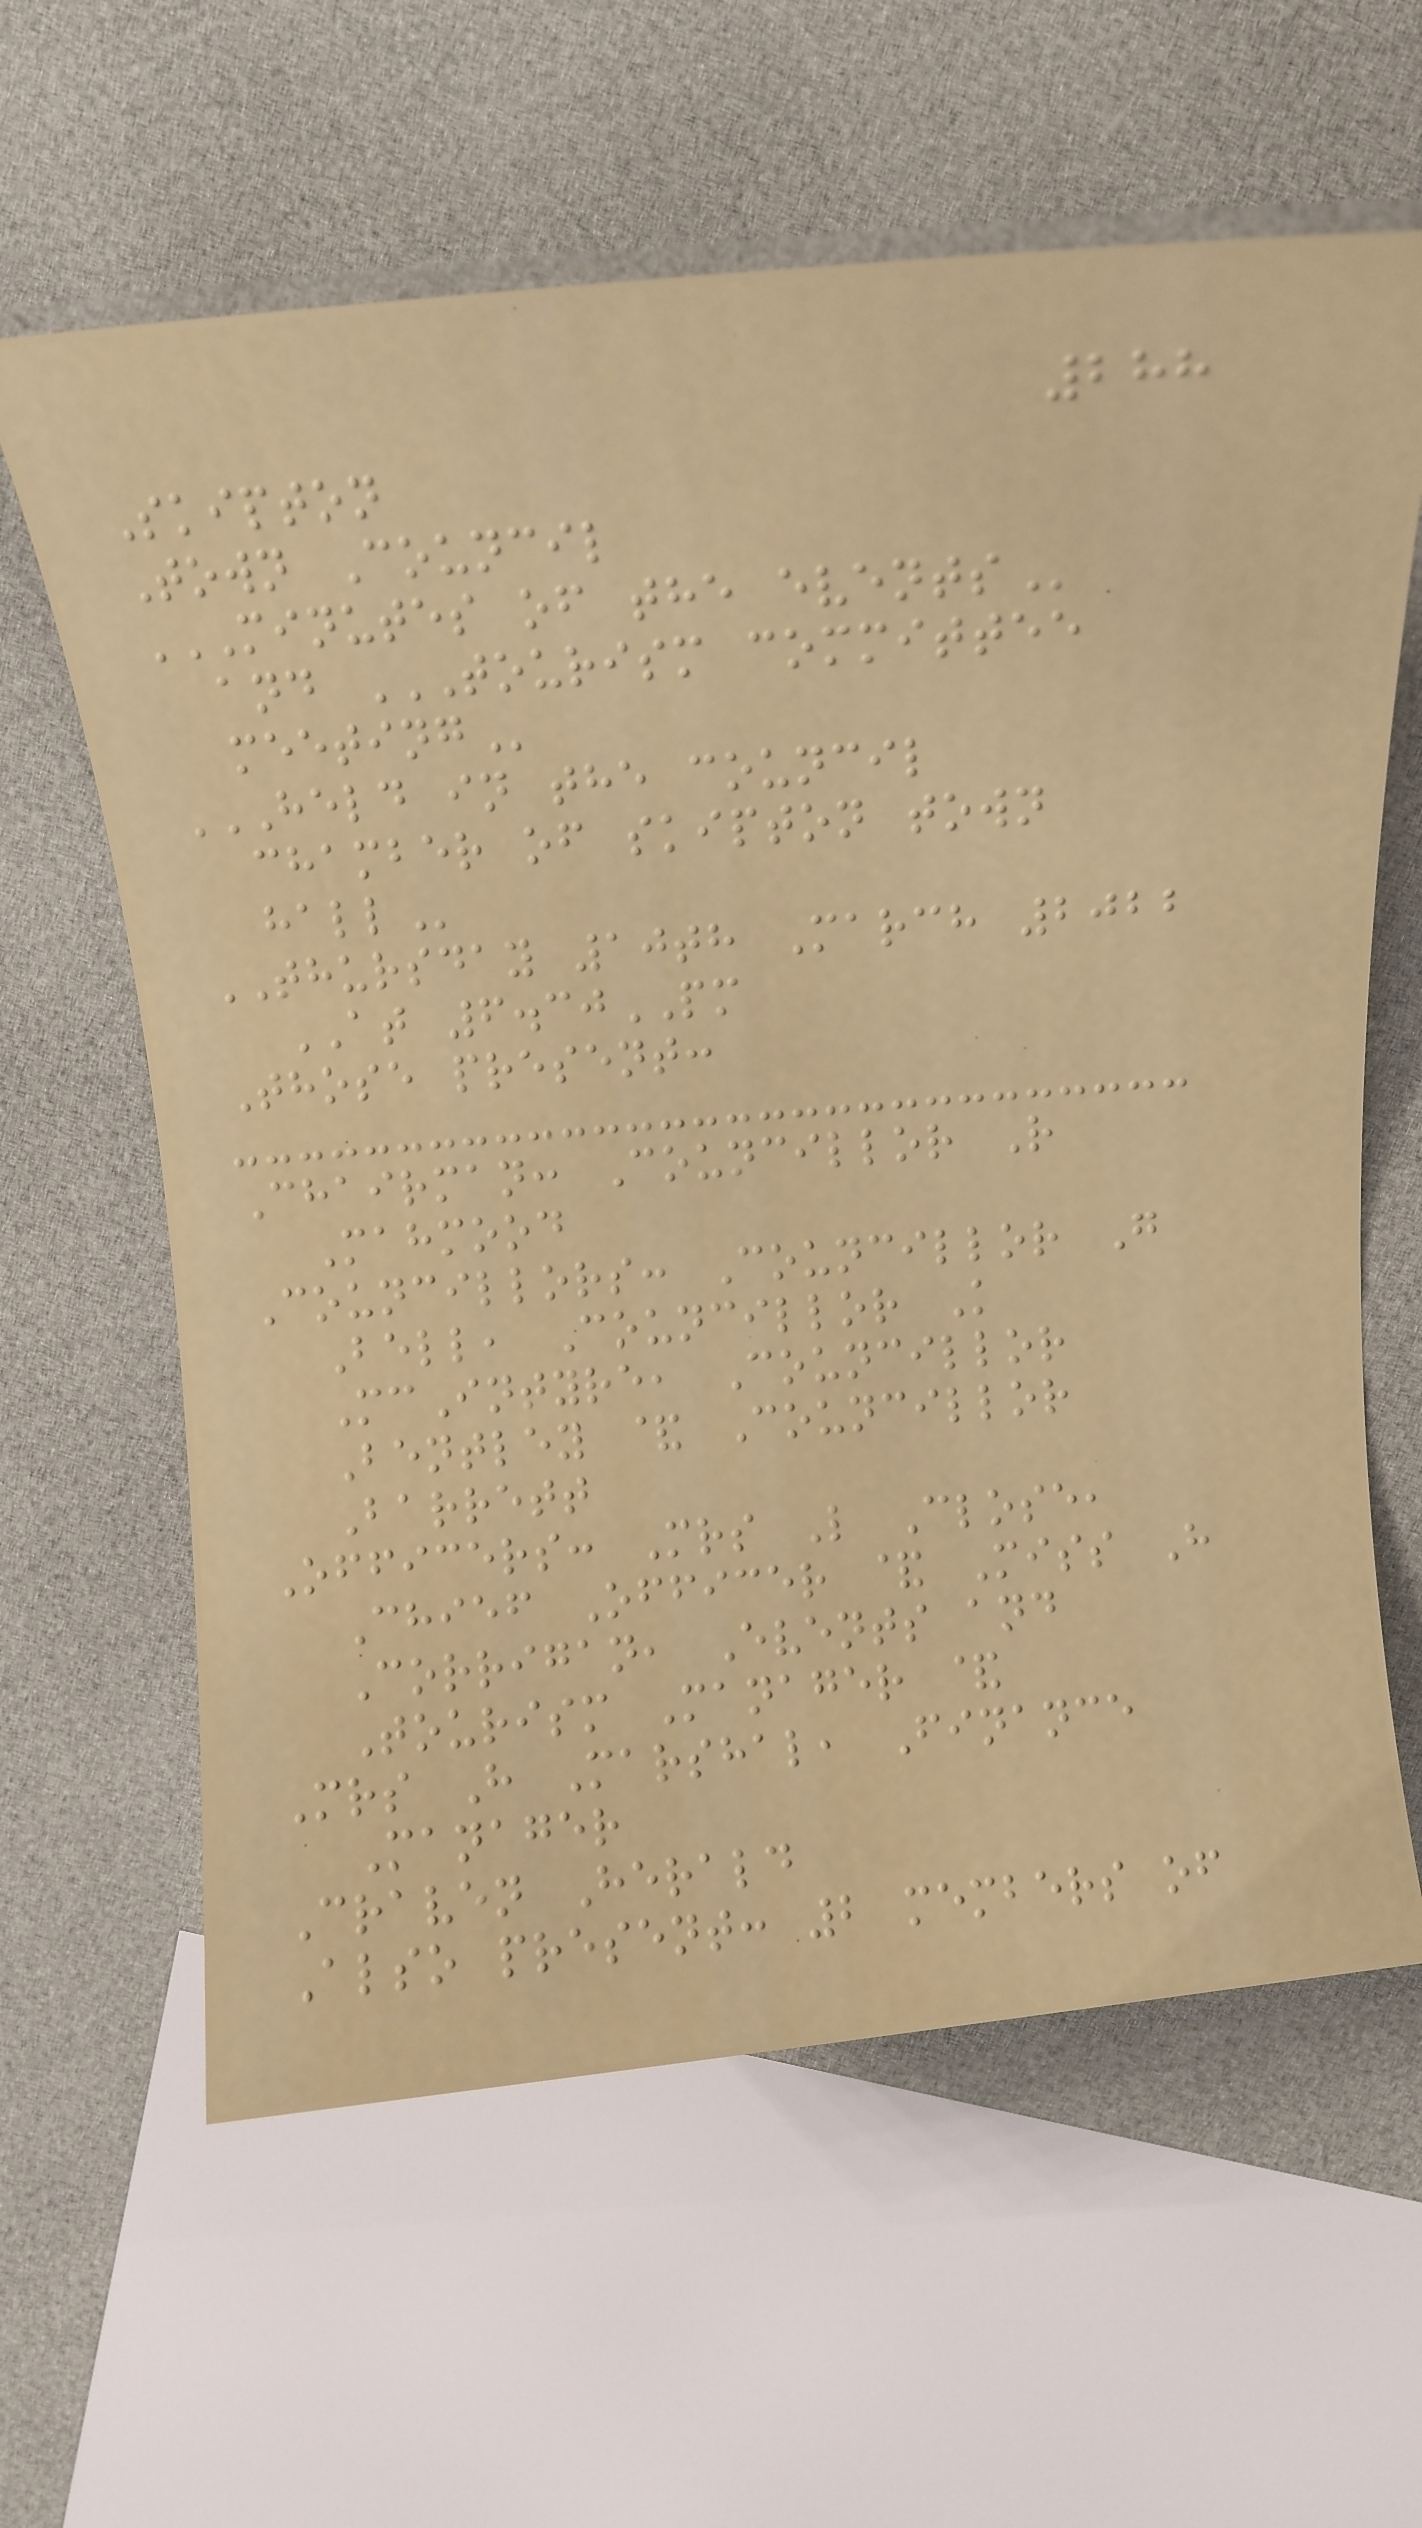288
Skipton
Town Council
MINUTES OF THE EVENTS
and TOURISM COMMITTEE
MEETING
HELD IN THE COUNCIL
CHAMBER OF SKIPTON TOWN
HALL
THURSDAY 10th March 2022
AT 6.30PM
Those present:
Chairman: Councillor R
Mahmood
Councillors: Councillor G
Bell, Councillor K
McIntyre, Councillor
Bentley & Councillor
Barrett
Officers: Mrs L Close,
Chief Officer & Miss H
Corrigan, Events and
Tourism Manager &
Mrs H Marshal, Finance
Manager
Craven Herald
Also present: 2 members of
